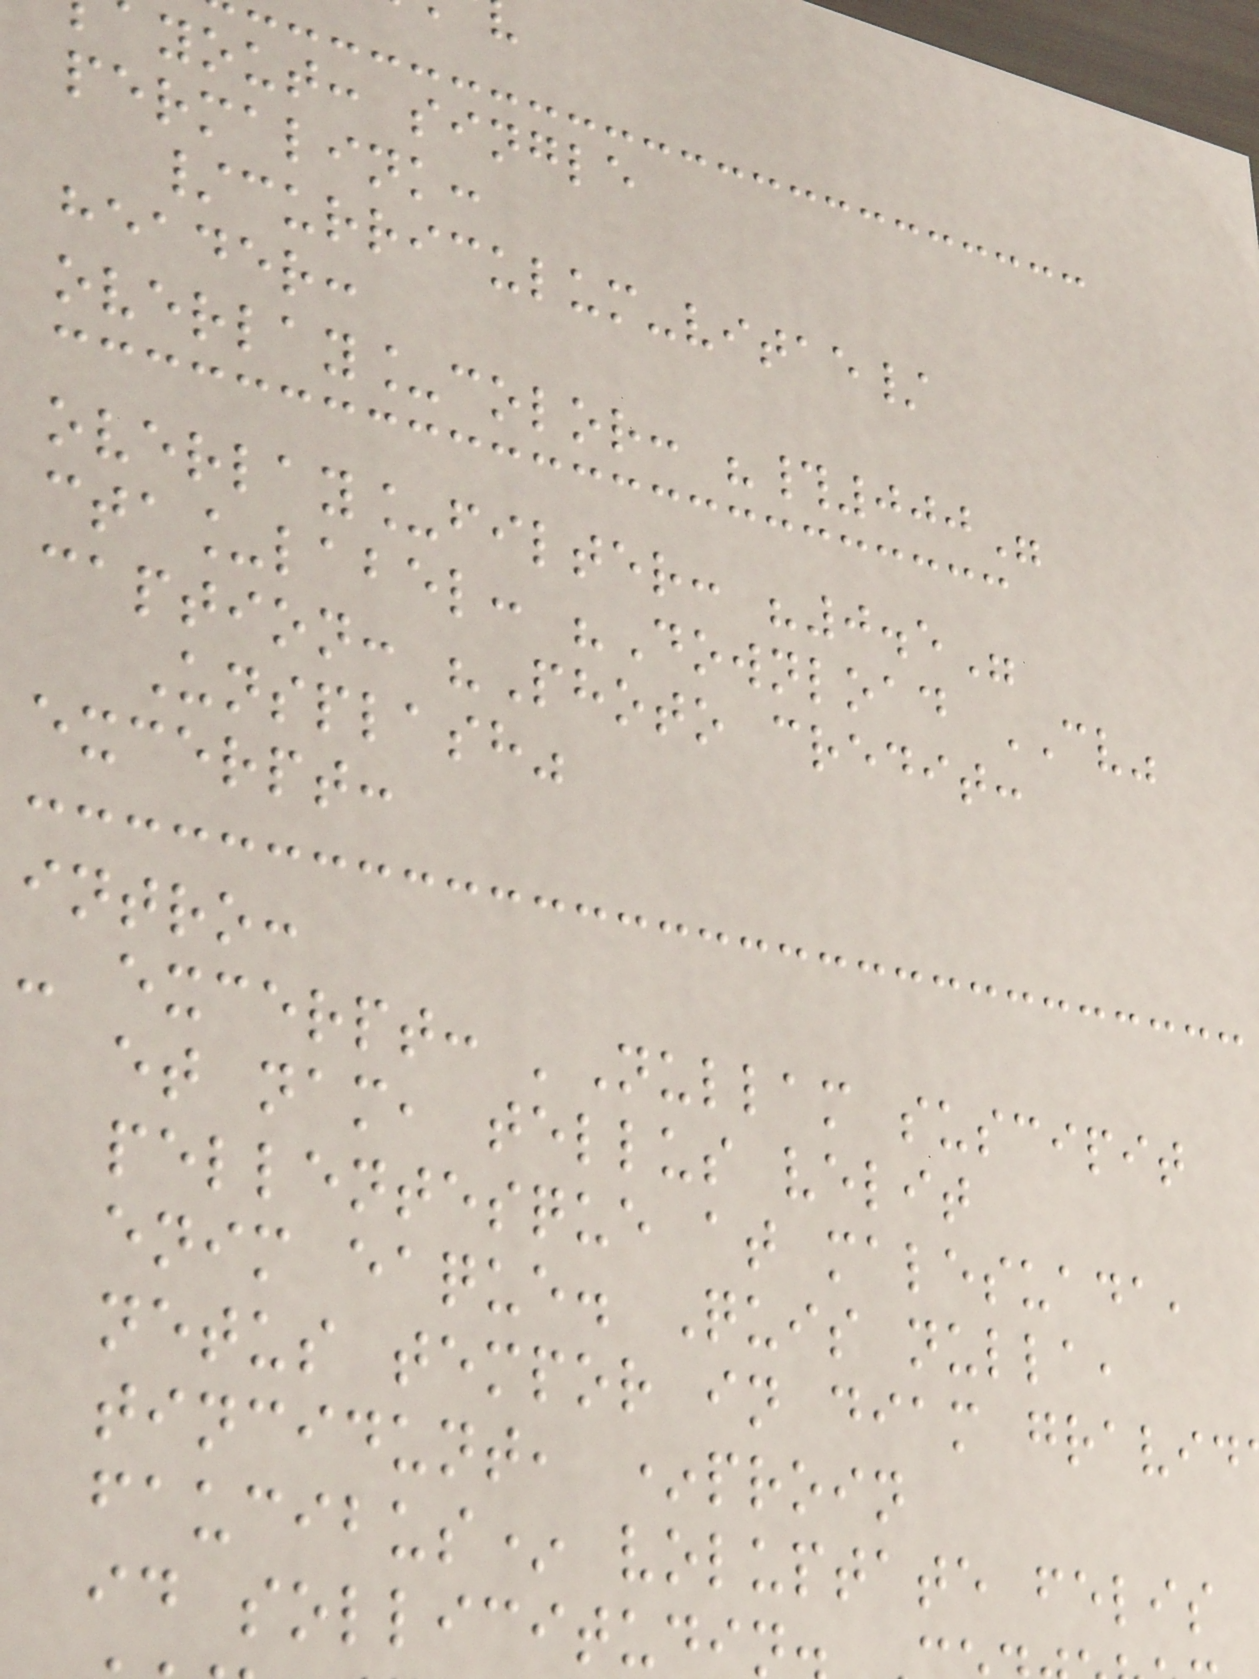yout: single
permalink:
/curriculum-vitae/
header:
overlay_color: "#000"
overlay_filter: "0.5"
cta_label: "Download CV"
caption: "Photo credit:
Unsplash"
excerpt:
intro:
- excerpt: 'Nullam suscipit
et nam, tellus velit
pellentesque at malesuada,
enim eaque. Quis nulla,
netus tempor in diam gravid
tincidunt, *proin
faucibus* voluptate felis
id sollicitudi
